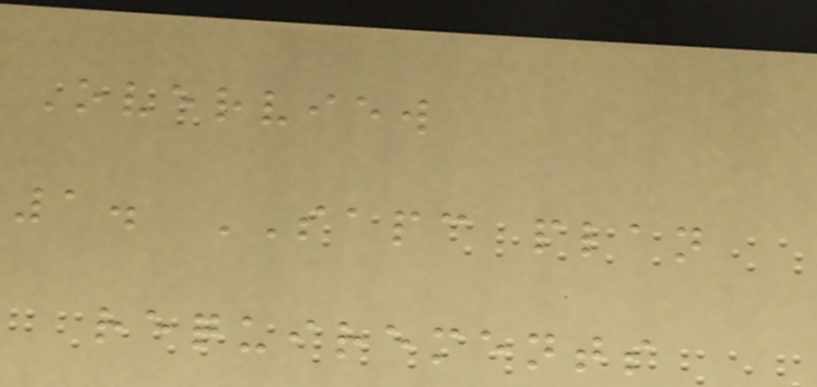Overview
1. SAPC plan
requirements
